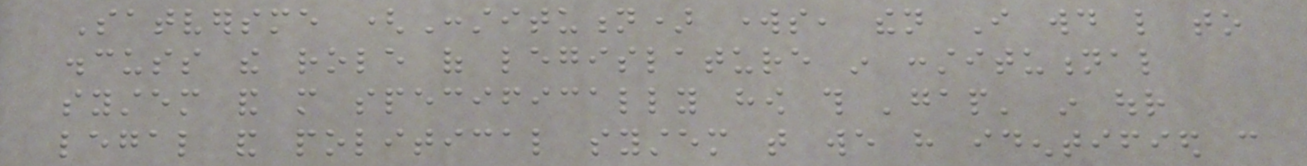Satversme (Constitution) works, then I would like to
discuss the role of legislature in constitutional
system and more specifically how this 'gap' in our
legal and political system that we have identified can
